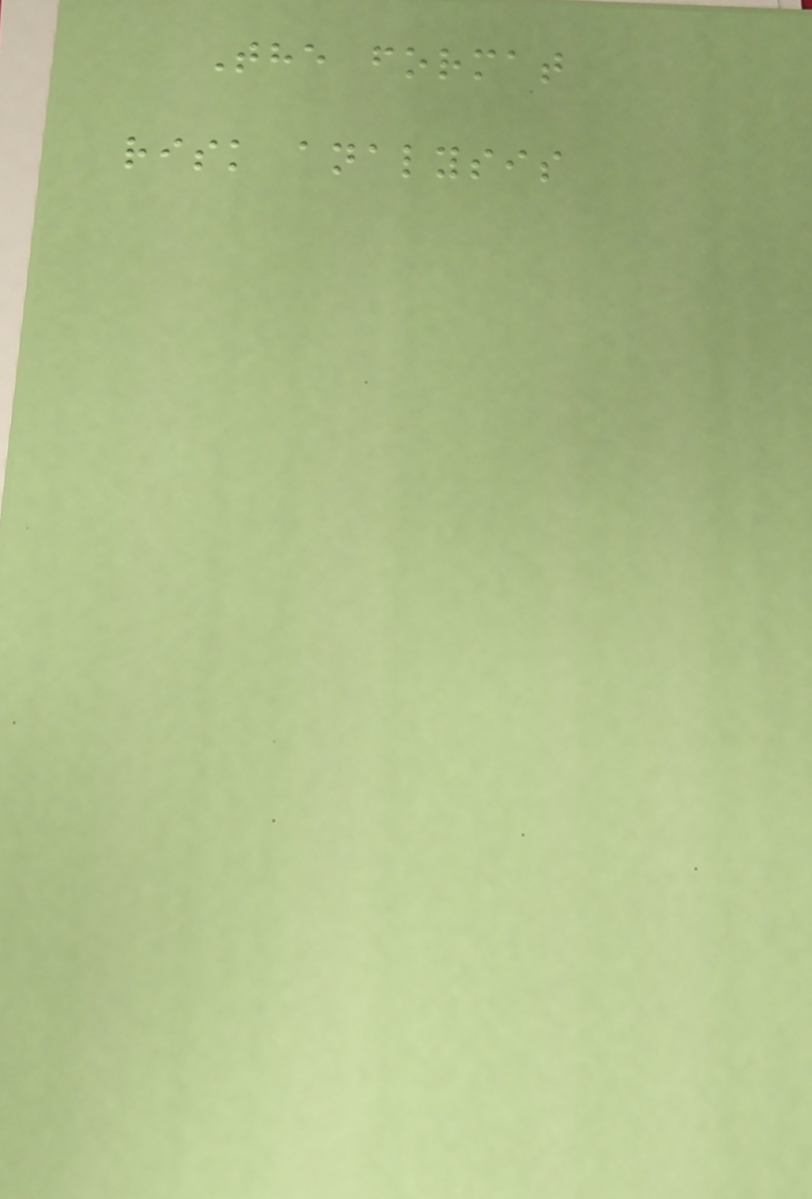The format
risk analysis
